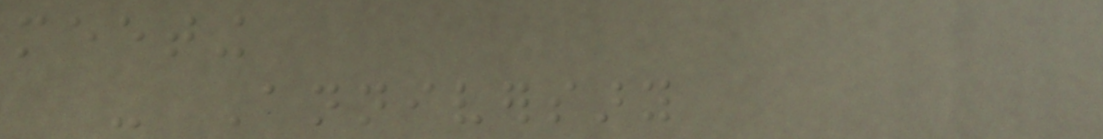meeting
- Anniversary
